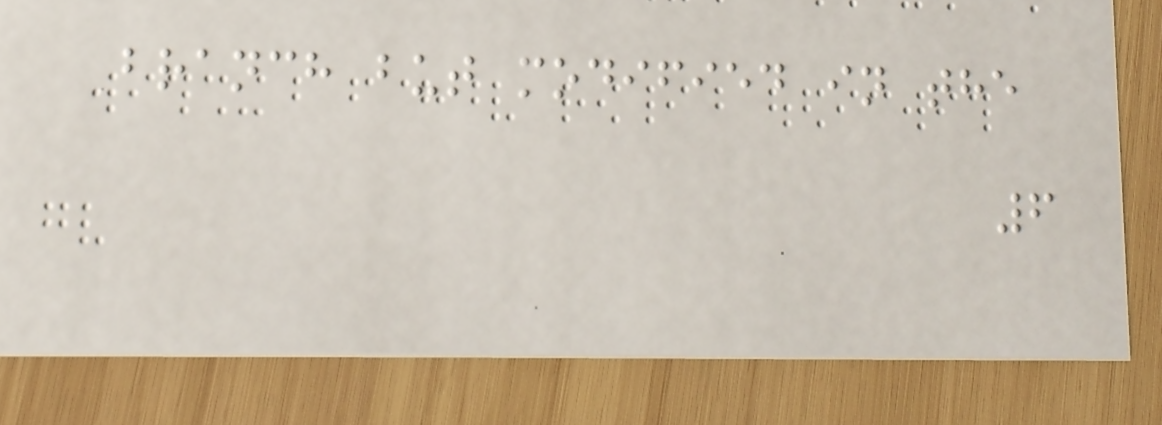branch but modified in the
6
